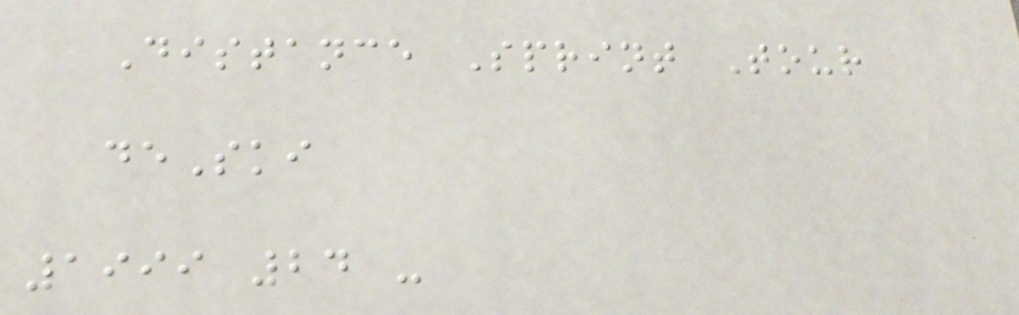Distance Sprint Tour
deSki
1999 24 -
